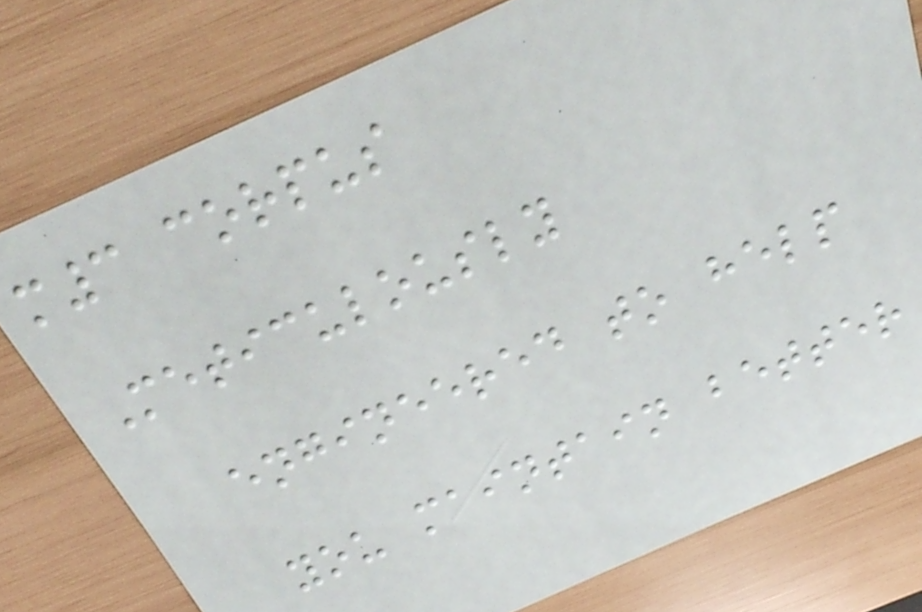m3 corpus
Meticulously
engineered to help
you maintain better
